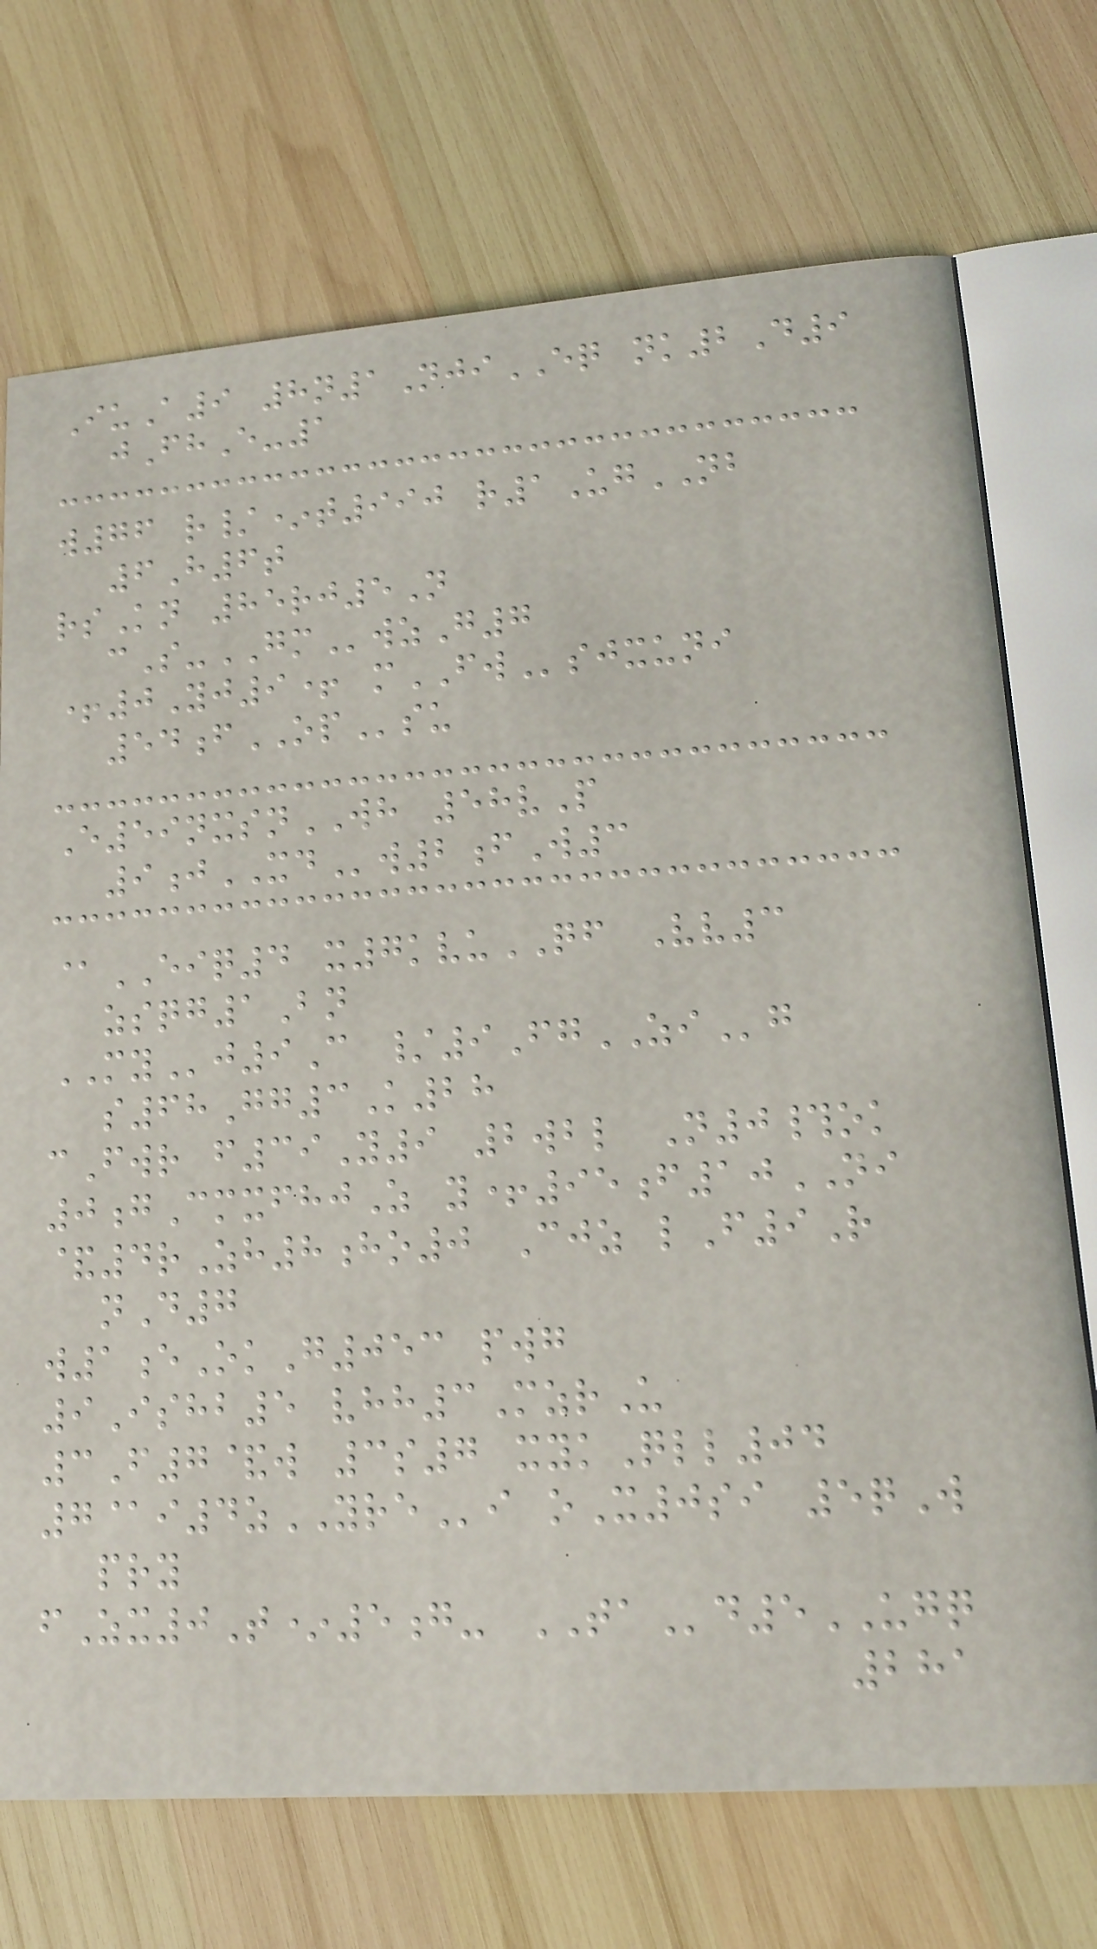IuA9 8n1NjiEQ nk2D9
jFhE-1
w76 r/*t990 r1UgNB
6H6t
rsKn 85rj5N
cS-GMwzG7
+0Yj9+ mFWsjxuni
54fOPsu
E59nxsnWH 58vP
9jXDw2fW3
@EIQ4 x7kvuQF Vv3
zsqg1Bn
MYj9C /9FgZIg
s68Gg3K28
cFwr f39Y9 2wbl N0#ok
0gCmxfhjZ y+95f10NI
&4rZh8ho0 Cjz lF9R
nD7
w1eOkG053 pwg
9Ishb5 vhh3MzrU
3F7&w 3s7 xykQll04
7@i4zYREi oX0si 5qW
pry
fZx0T*5g- TAd5UGQ
281
